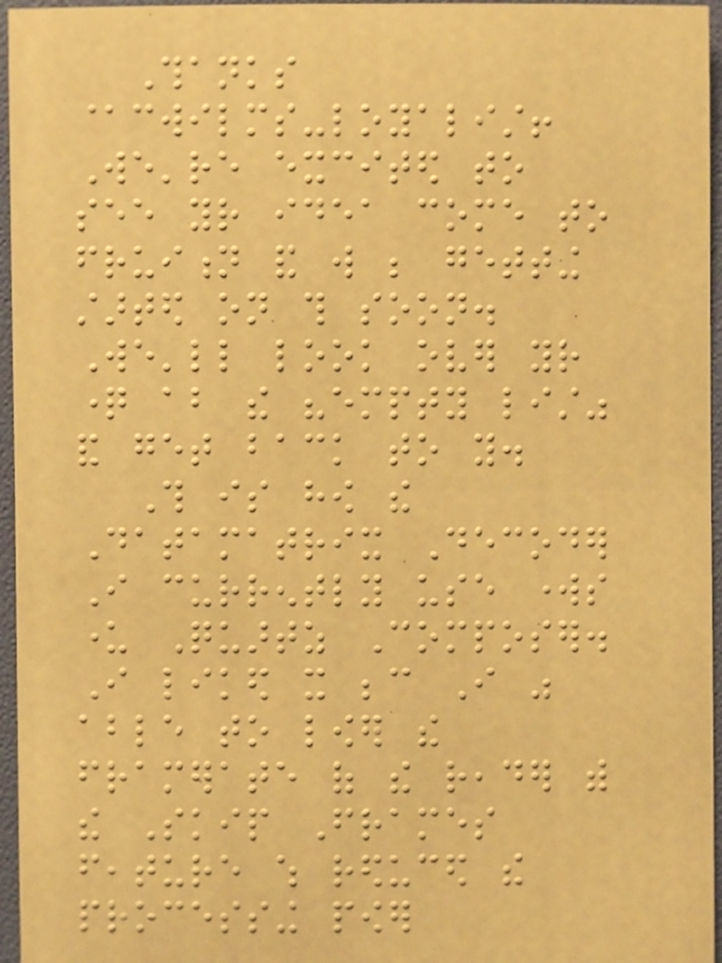Thanks
@cwilms-loyalist!
We're excited to
see your idea come to
fruition and will be getting
started on this soon.
We'll look over your
question about the "empty list"
and get back to you.
This is how the
Datamatrix Decoder
I currently use works
under Quartz Composer.
I liked it because I was
able to lower the
framerate of the reader with
the Skip Frames
feature which reduced the
processing power
